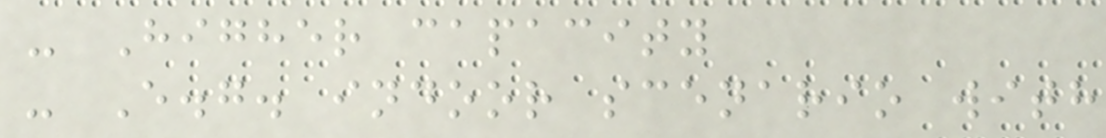- Higher capacity
- E.g. indoor scenario with
